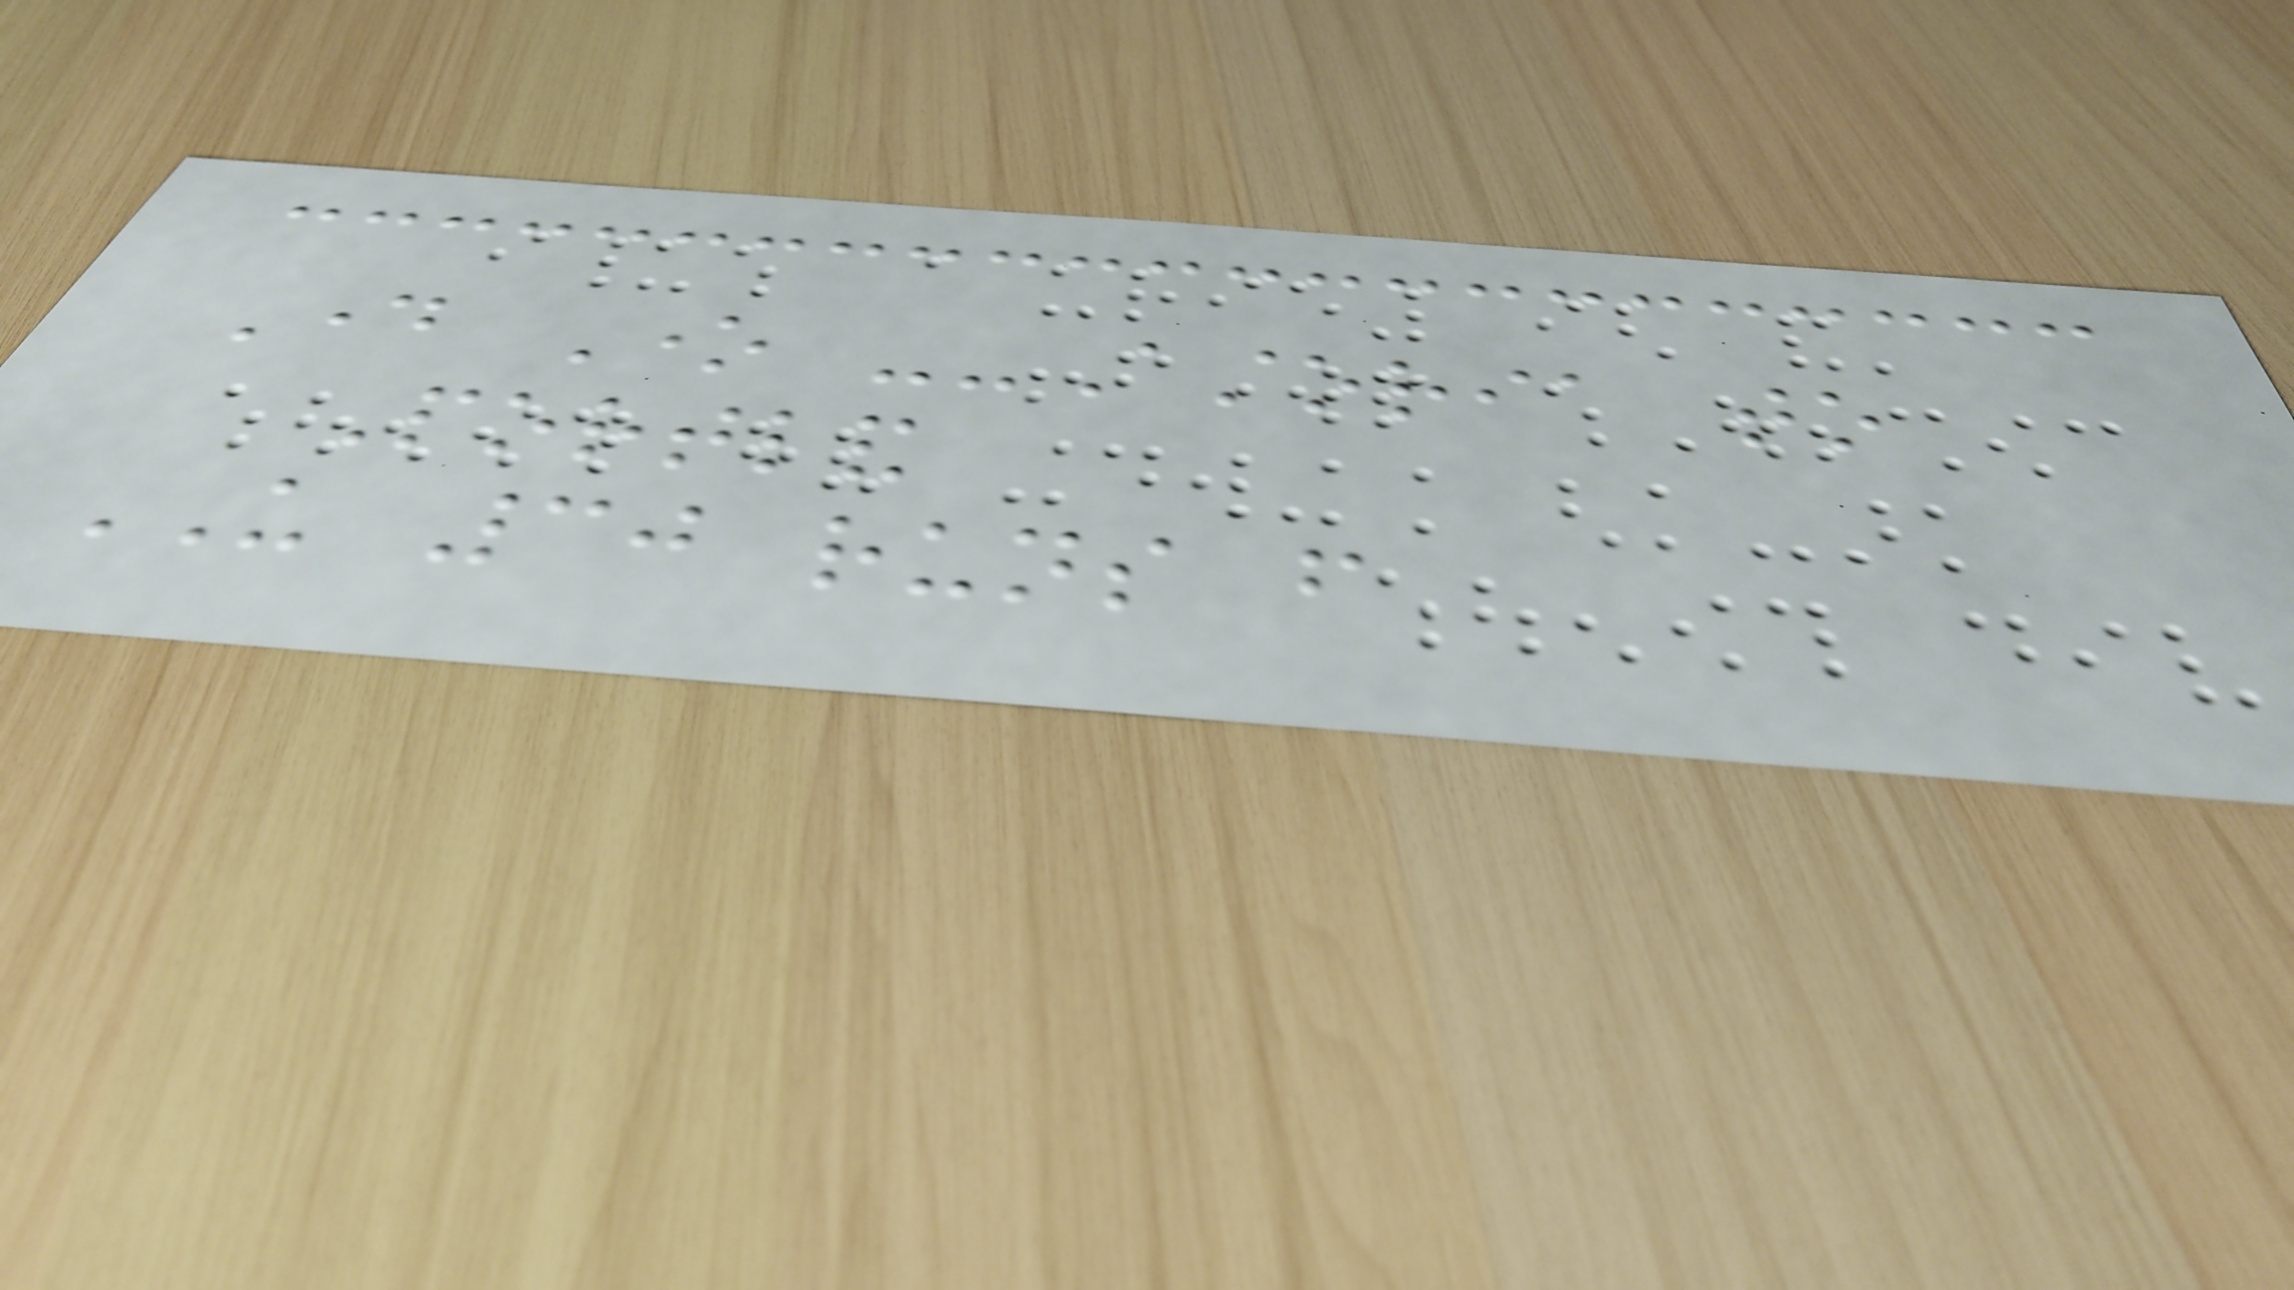Day One --Astoria to
Portland
US 30 runs from
